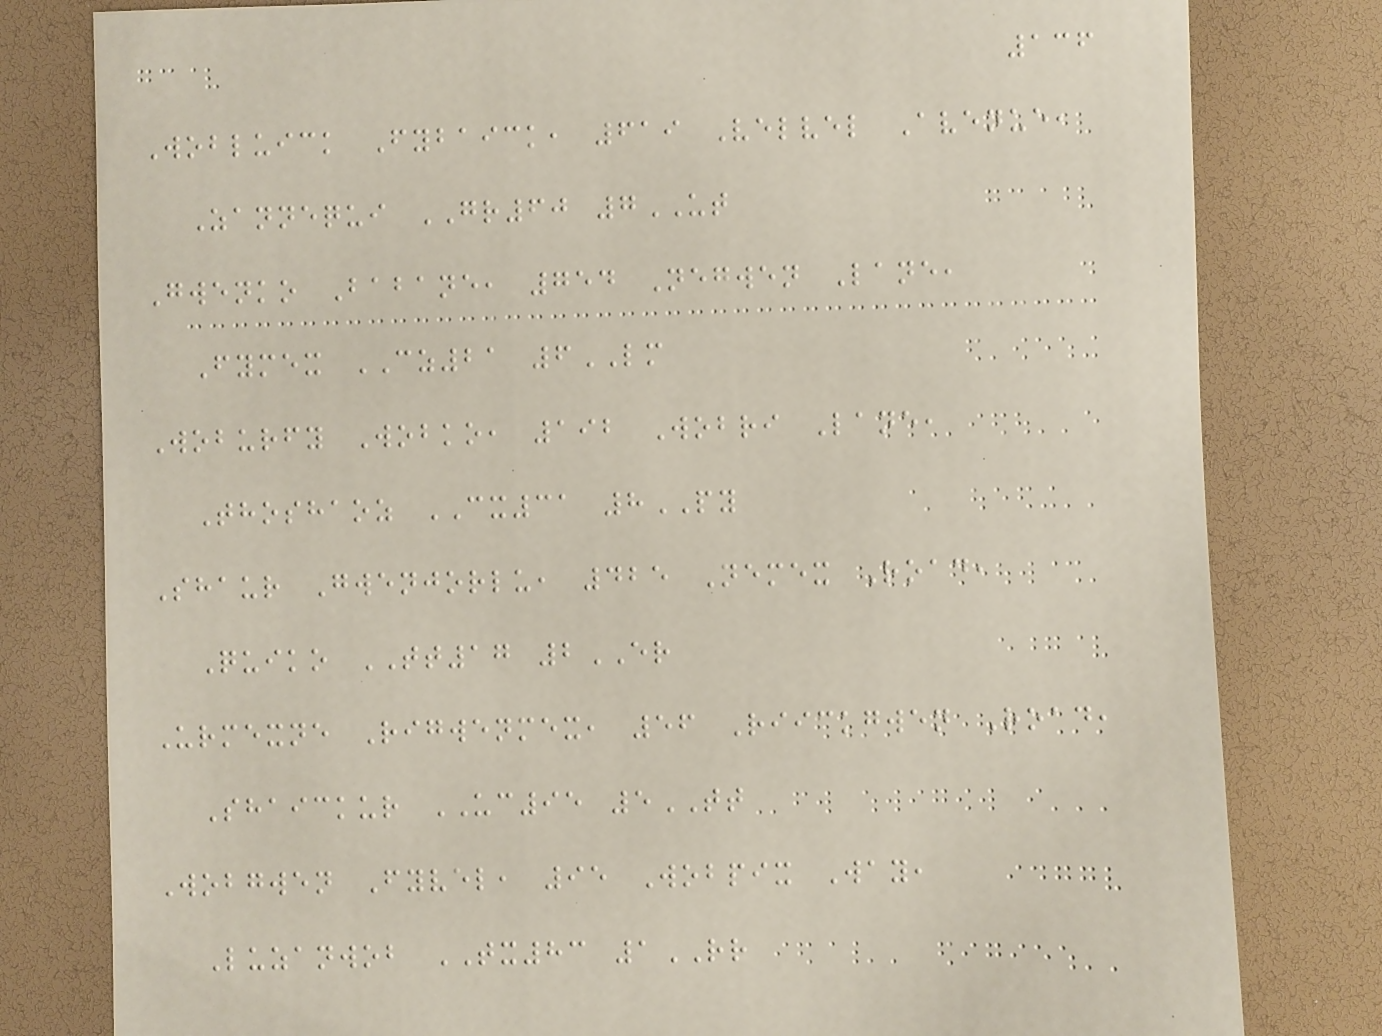136
Wobluick Fybaick, 619 Velvel Avenue,
Zannequi GR60 7UT
Gwenko Babane, 754 Negwen Lane,
Fymex CZ21 6LM
Woburfy Wobko, 192 Wobri Lane,
Thoshaoz CX31 8PY
Shaur Gwenjorlu, 425 Nemex Road,
Quiko TT17 2ER
Urmexne Rigwenmex, 56 Riickgwen Road,
Shaickur UC95 5TT
Wobgwen Fyvel, 95 Wobpix Way,
Luzanwob TX83 1RR
